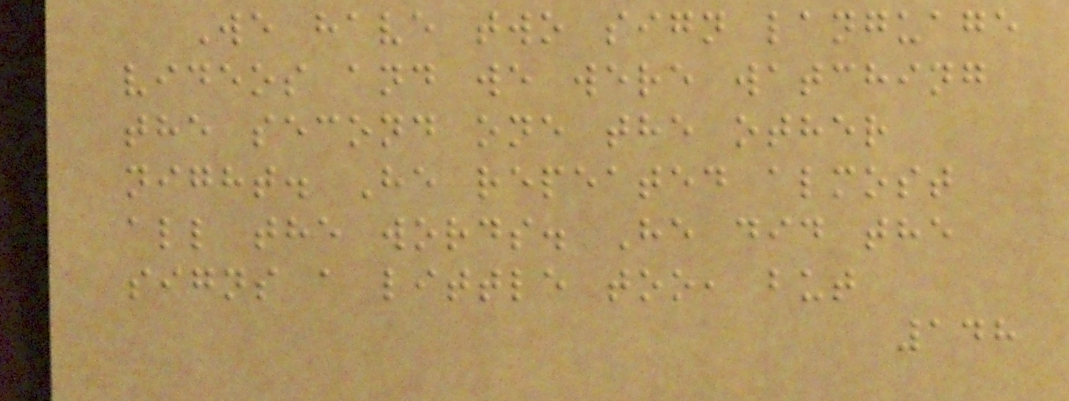We have two sign language
videos and we were watching
the second one the other
night. He repeated almost
all the words. He did the
signs a little too, but
148
